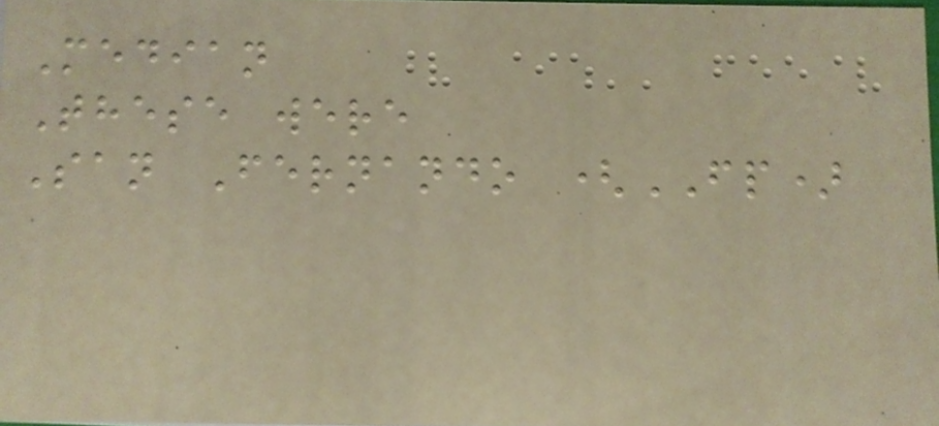Median
These were
San Fernando (FP)
